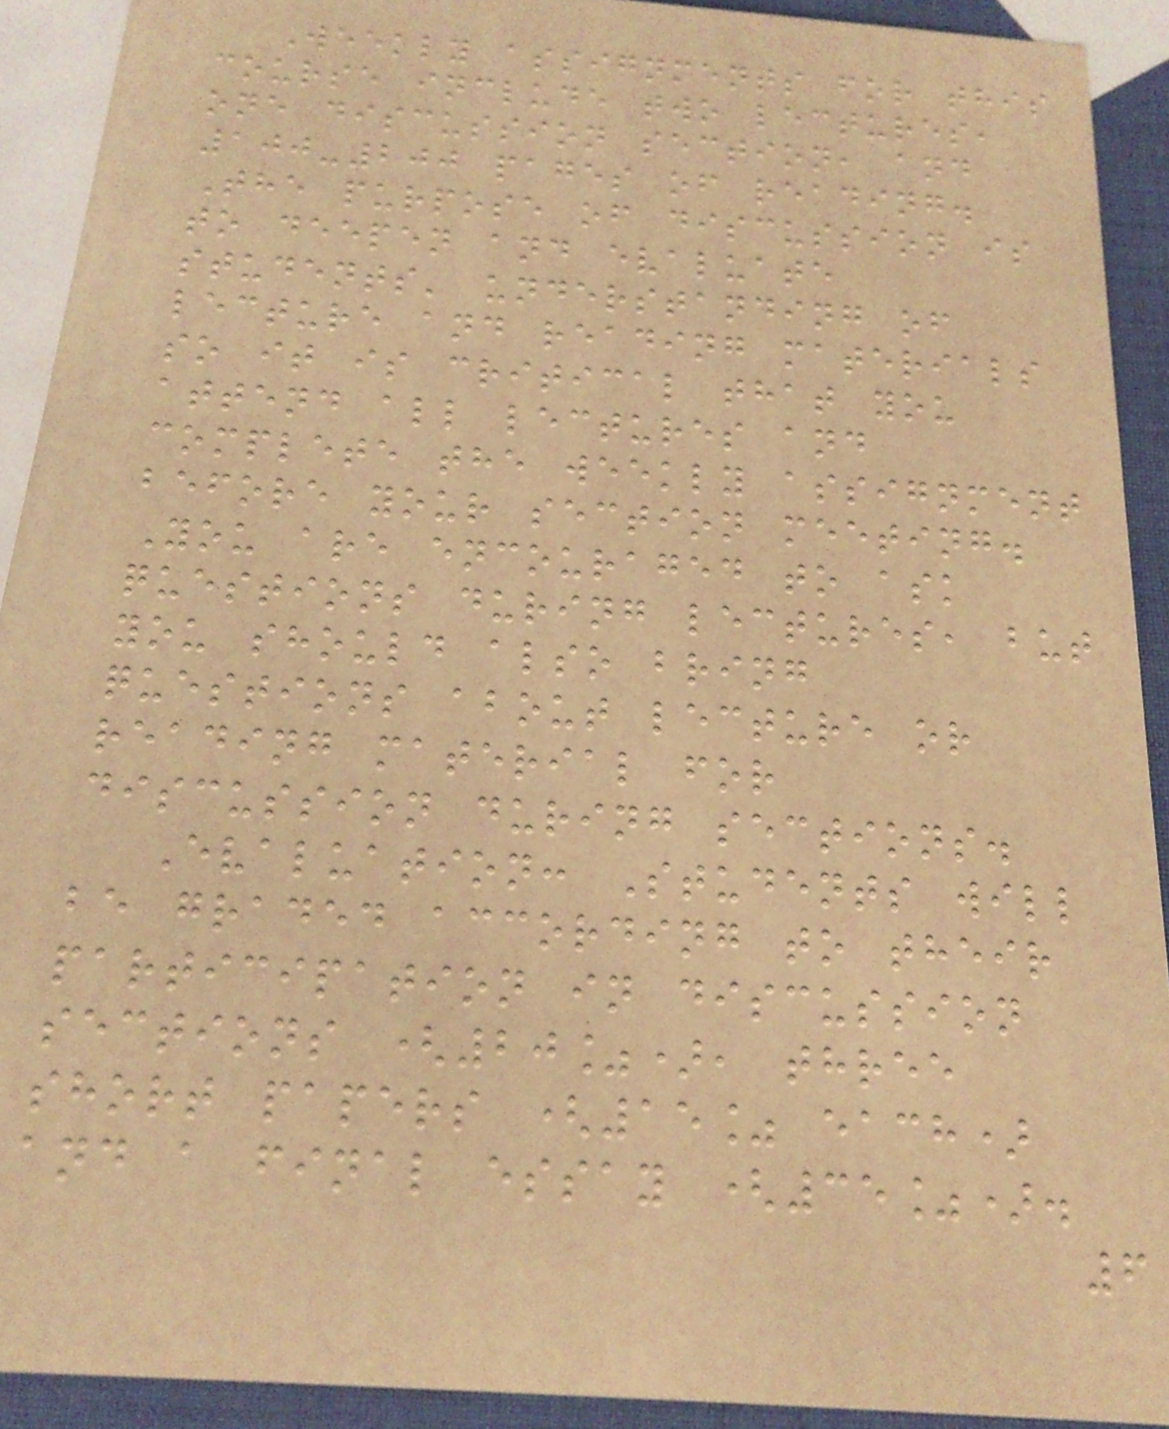Weekly assignments for this
course include two lectures,
one discussion section, and
100-200 pages of reading.
The purpose of discussion is
to deepen and evaluate
students' understanding of
lecture and reading materials
so it is critical that you
attend all lectures and
complete the weekly assignment
before your section meeting.
You are encouraged to ask
questions during lectures, but
you should also bring
questions about lecture or
reading material for
discussion during sections.
Evaluation: Students will
be graded according to their
participation in discussion
sections (20%), three
short papers (15% each)
and a final essay (35%).
6
